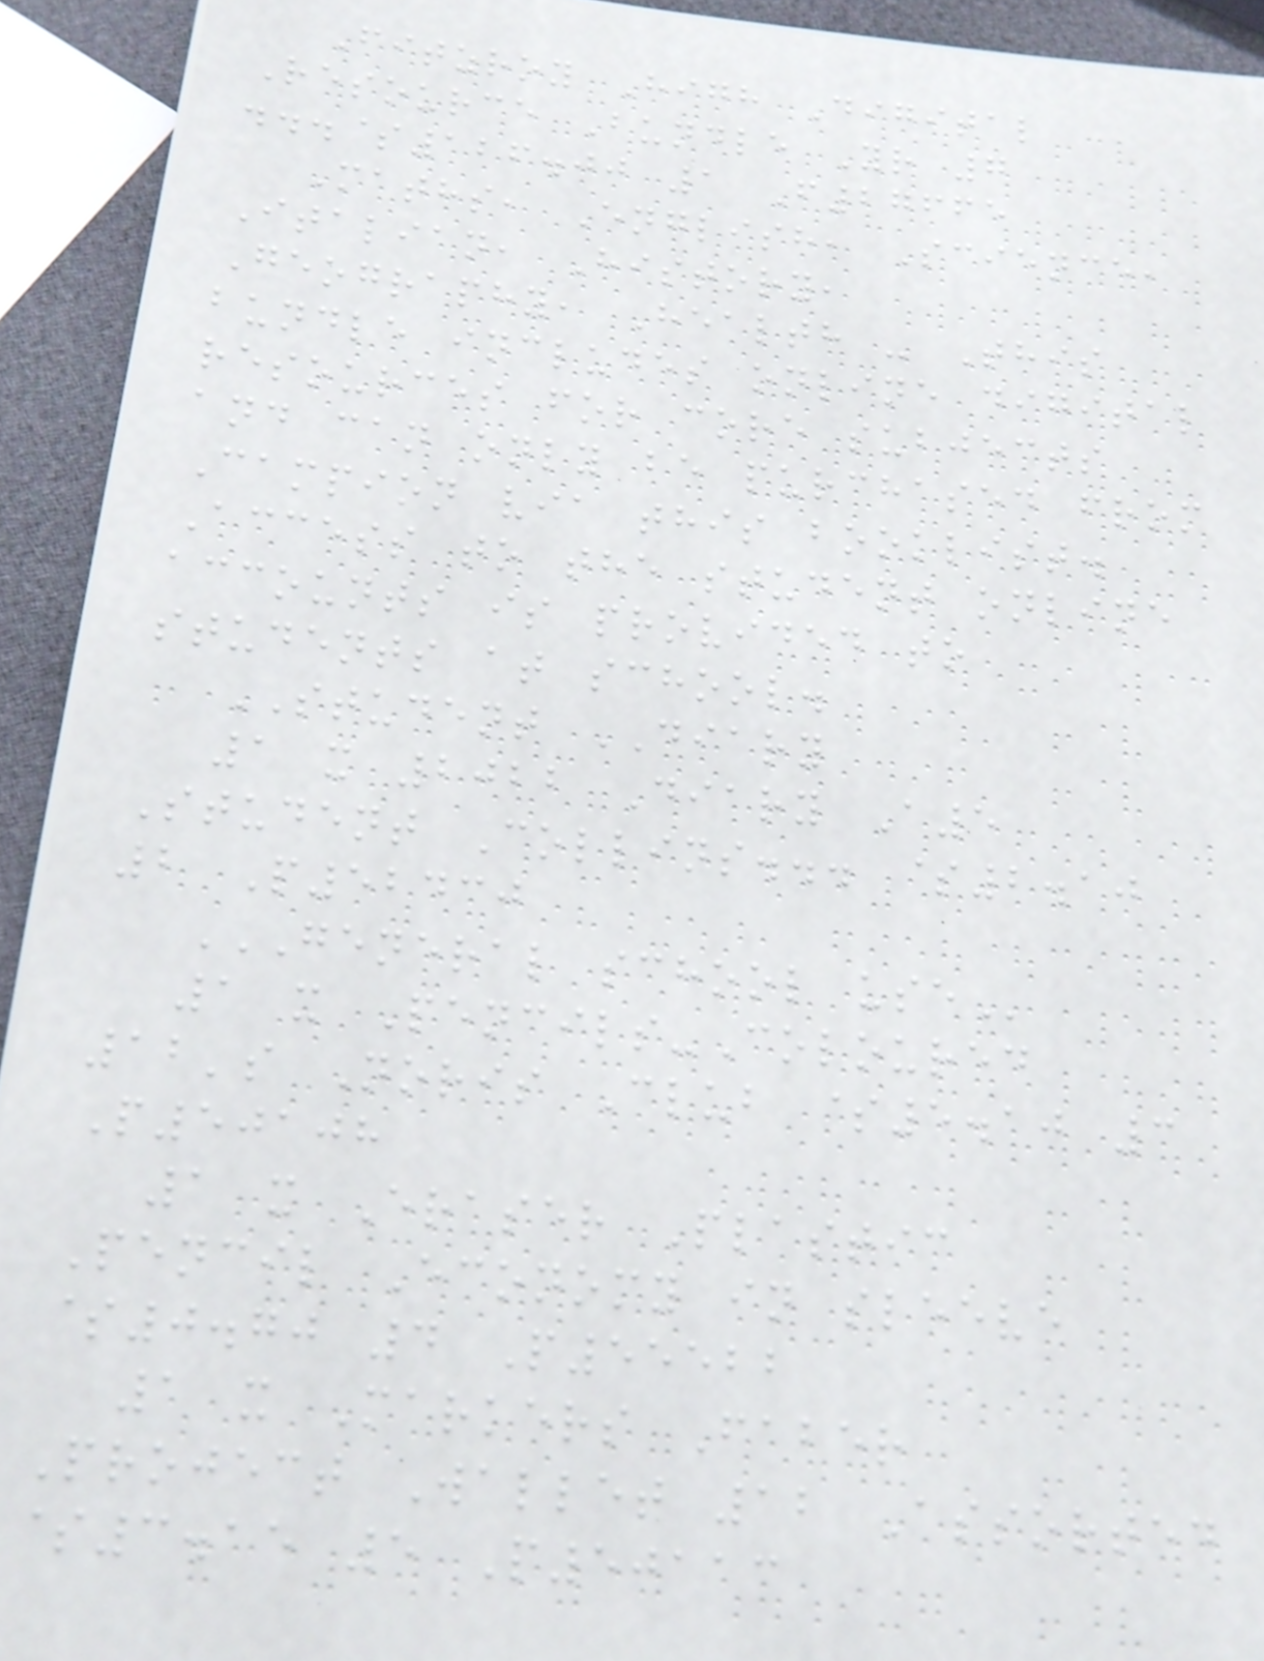Fitzroy High Digital
Resource Bundle Yr 7
...$126.00 1 F27665
Maths, English, Science,
Italian, History,
Geography, Health - This
bundle includes online digital
resources for core subjects
and can only be purchased from
Campion via this booklist.
Access to the student online
accounts is provided to
students at school.
STUDENT DIARY
1 x 2022 Diary A5
Student Collins... $2.10
2 P52430
GENERAL SCHOOL USE
1 x Pencils-Coloured
12's Noris Club $5.10 3
P50108
1 x Eraser Plastic
Pencil Economy in sleeve
$0.70 4 P55522
1 x Markers Faber
Project Wallet 12 Assorted
$3.15 5 P50113
